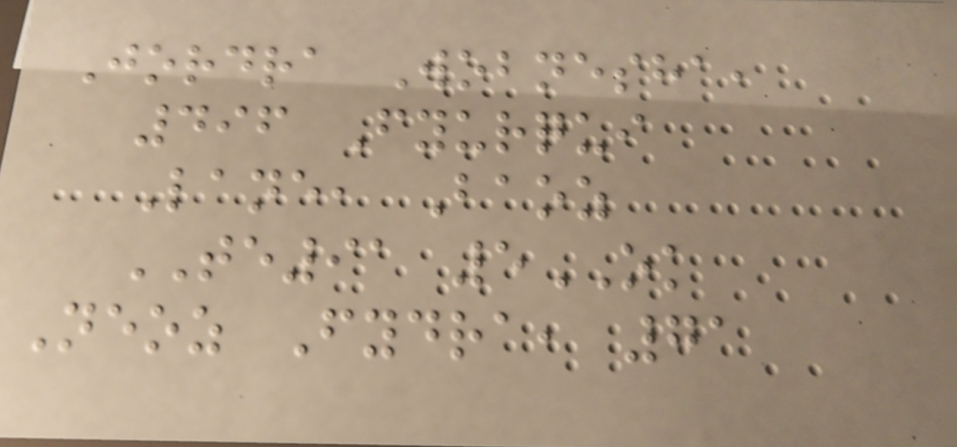Jordra Wobnesha,
496 Fyurqui
Lane, Baoz
TE91 5OK
Neoz Fydra, 71
